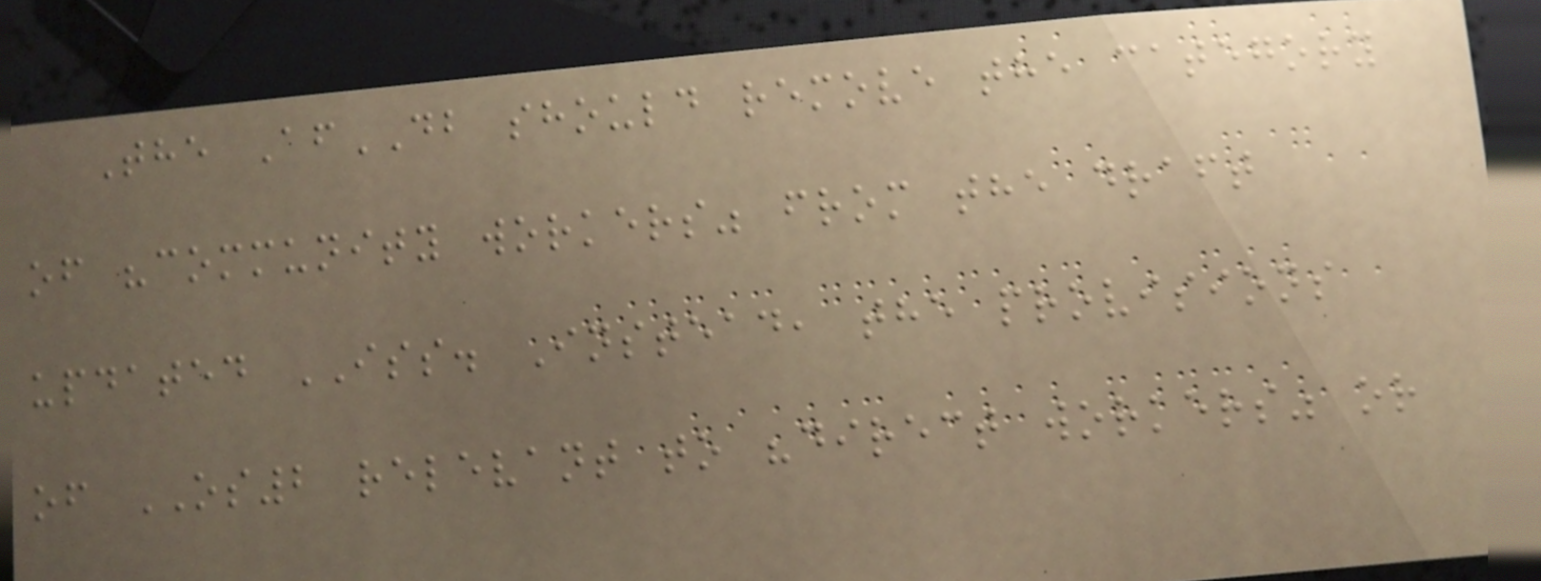The AfDB should remove the category
of "community workers" from the draft
updated ISS. Instead, the provisions
of OS2 relevant to "direct workers" or
